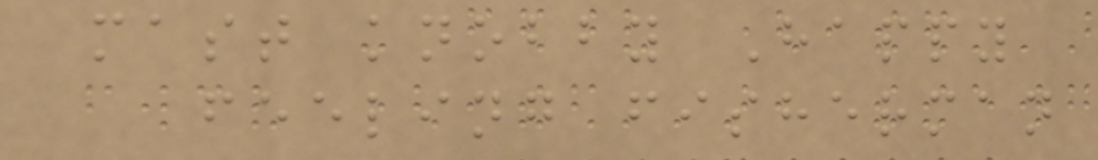mast knobby Happy
feeling fisherman
